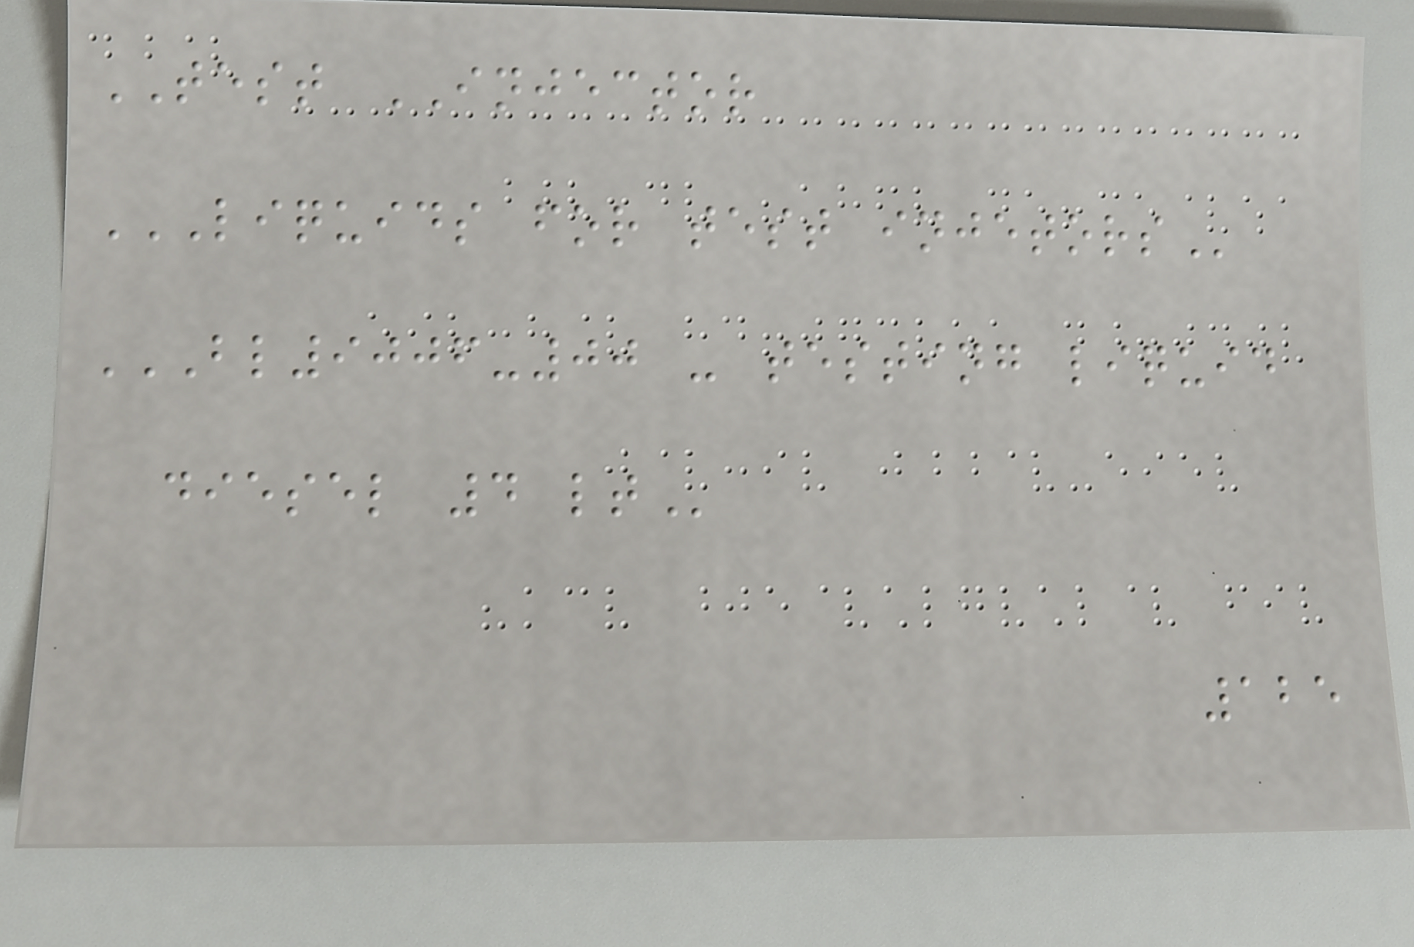TEST INJECTOR
LIQUIDS FOR TEST INJETORS
BL9006-00 - TESTING LIQUID
DIESEL 4 LT
125
